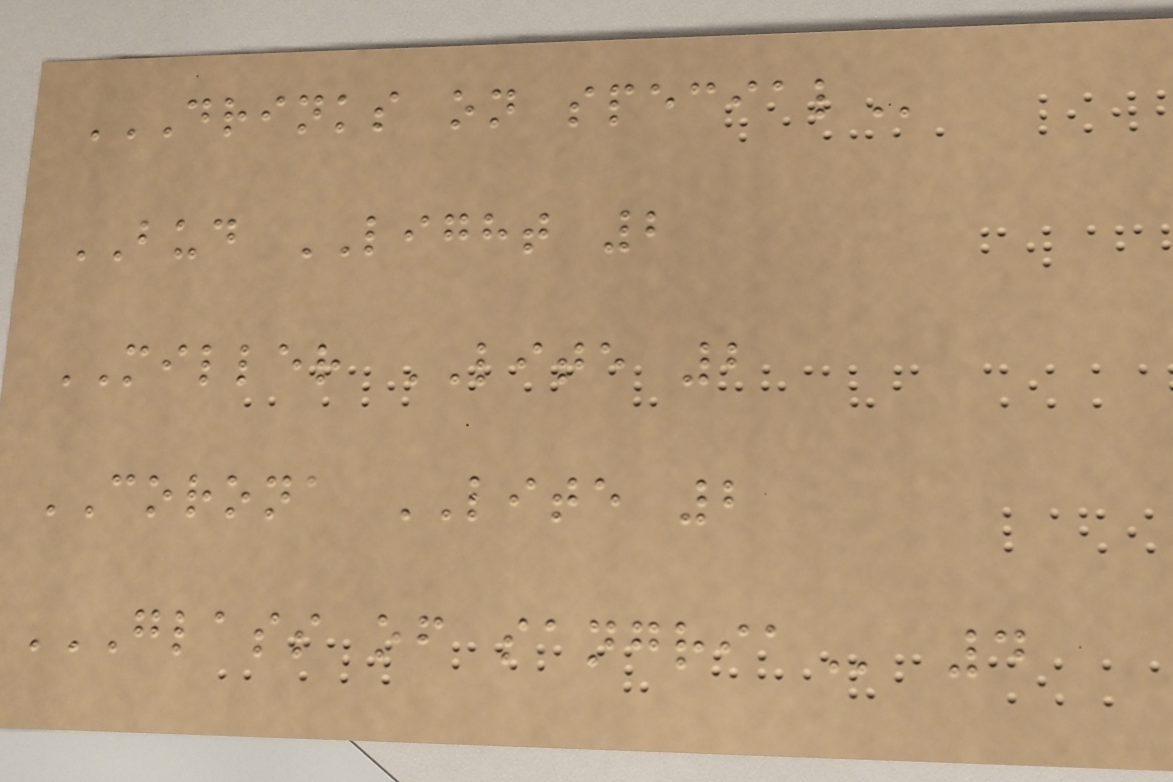DRINKS ON SPECIAL
BUD LIGHT 2
MILLER LITE 2
CORONA LITE 2
GLASS OF SANGRIA 4
